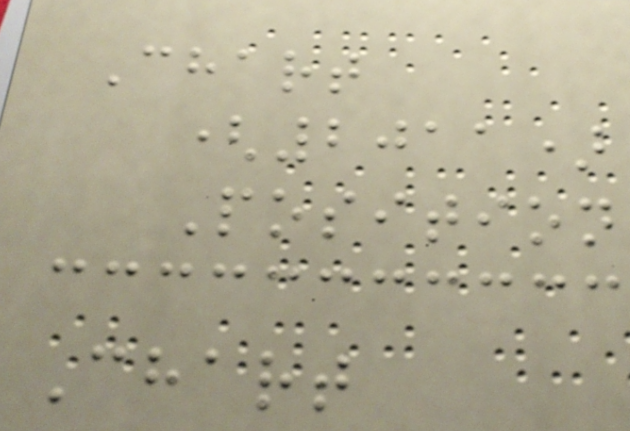Chart
(2011)
Position
Chart
